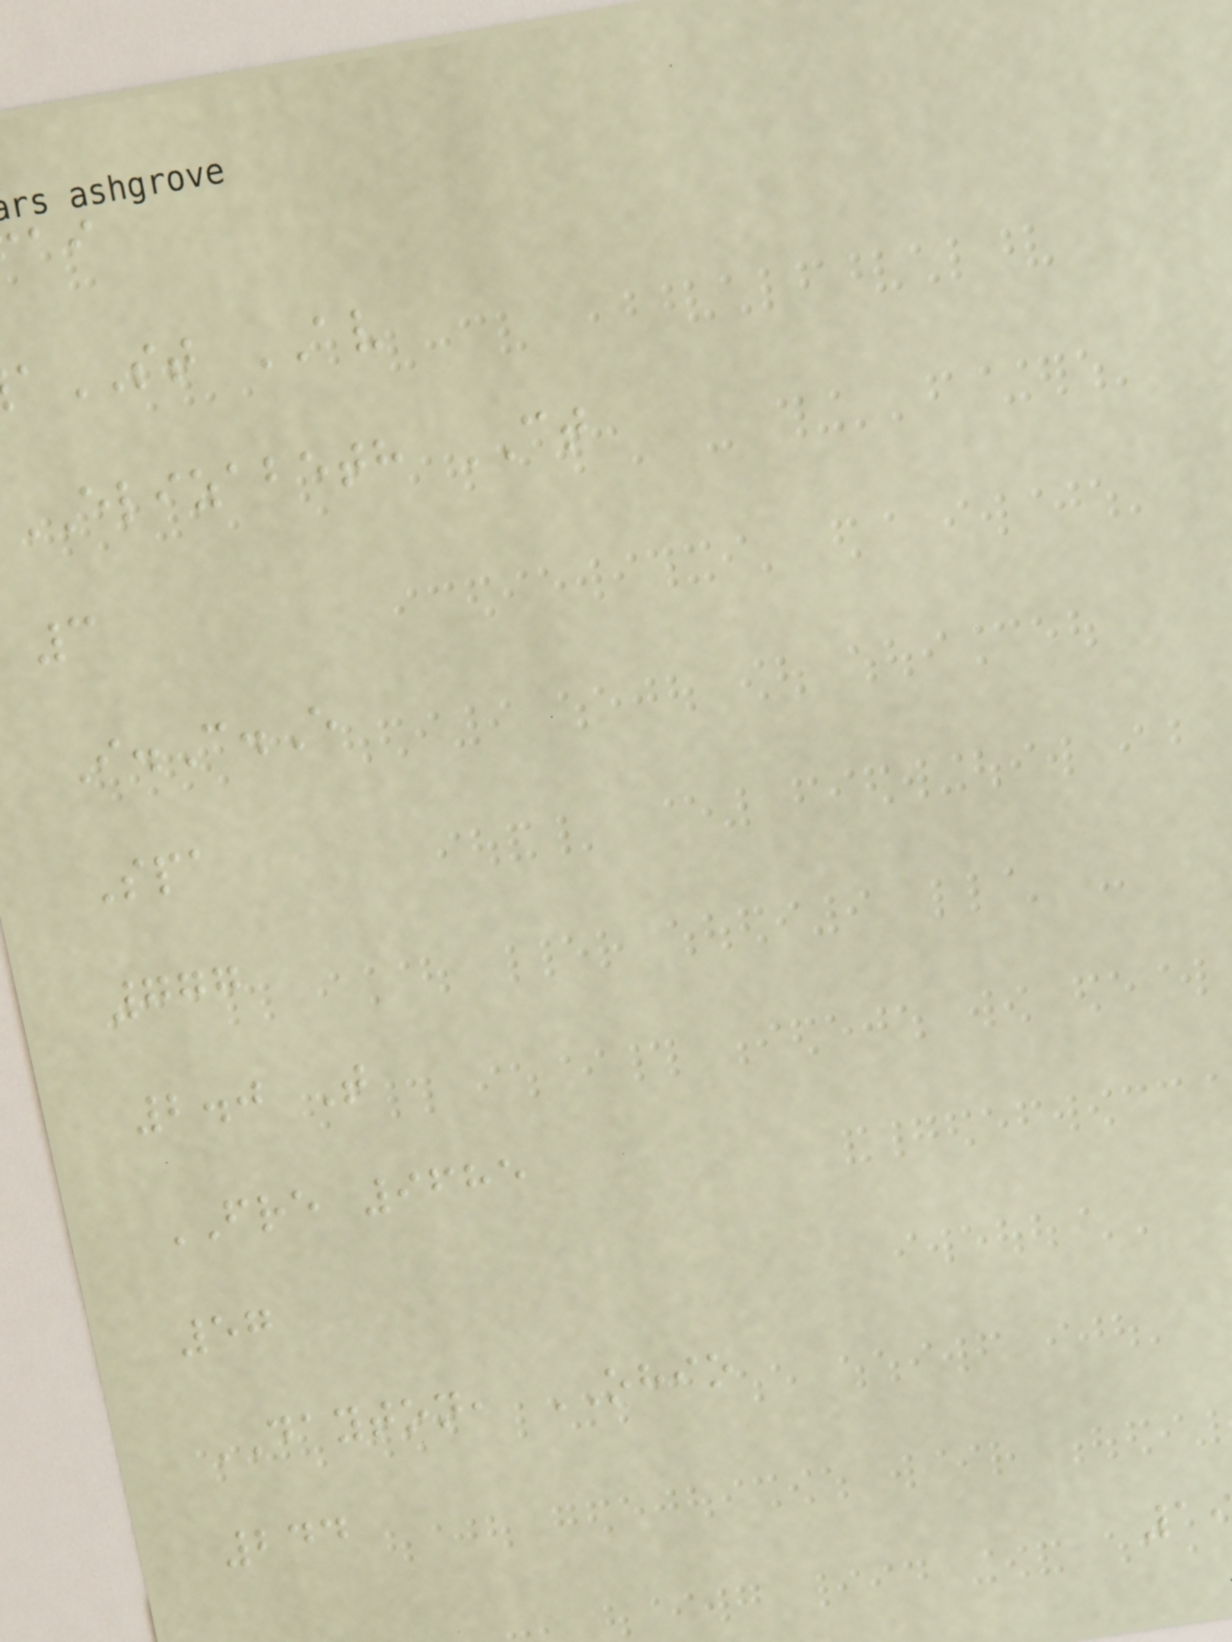ST AV
ELIZABETH CT
3
I.C.E
Spa
777
2.0 T
FRE 9685
57
DAYTON, OHIO
244
